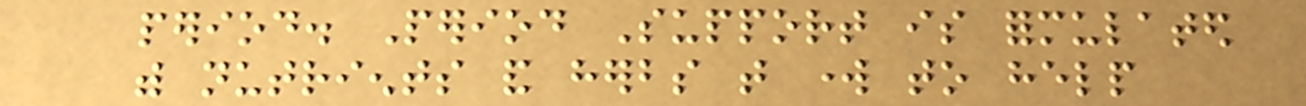period. Period Support is formulated
with nutrients and herbs that work to help
